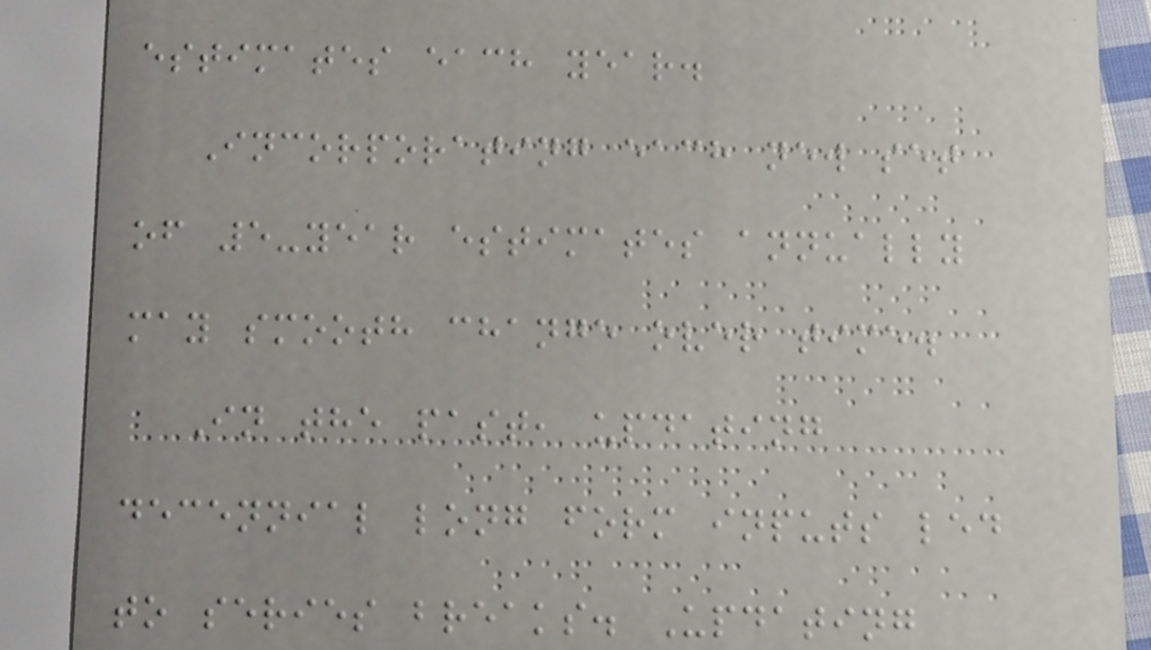estimates each year.
Incorporating each new set
of 5-year estimates annually
may smooth change over time.
In the past, updating
decennial long form inputs led
to series breaks. Updating
